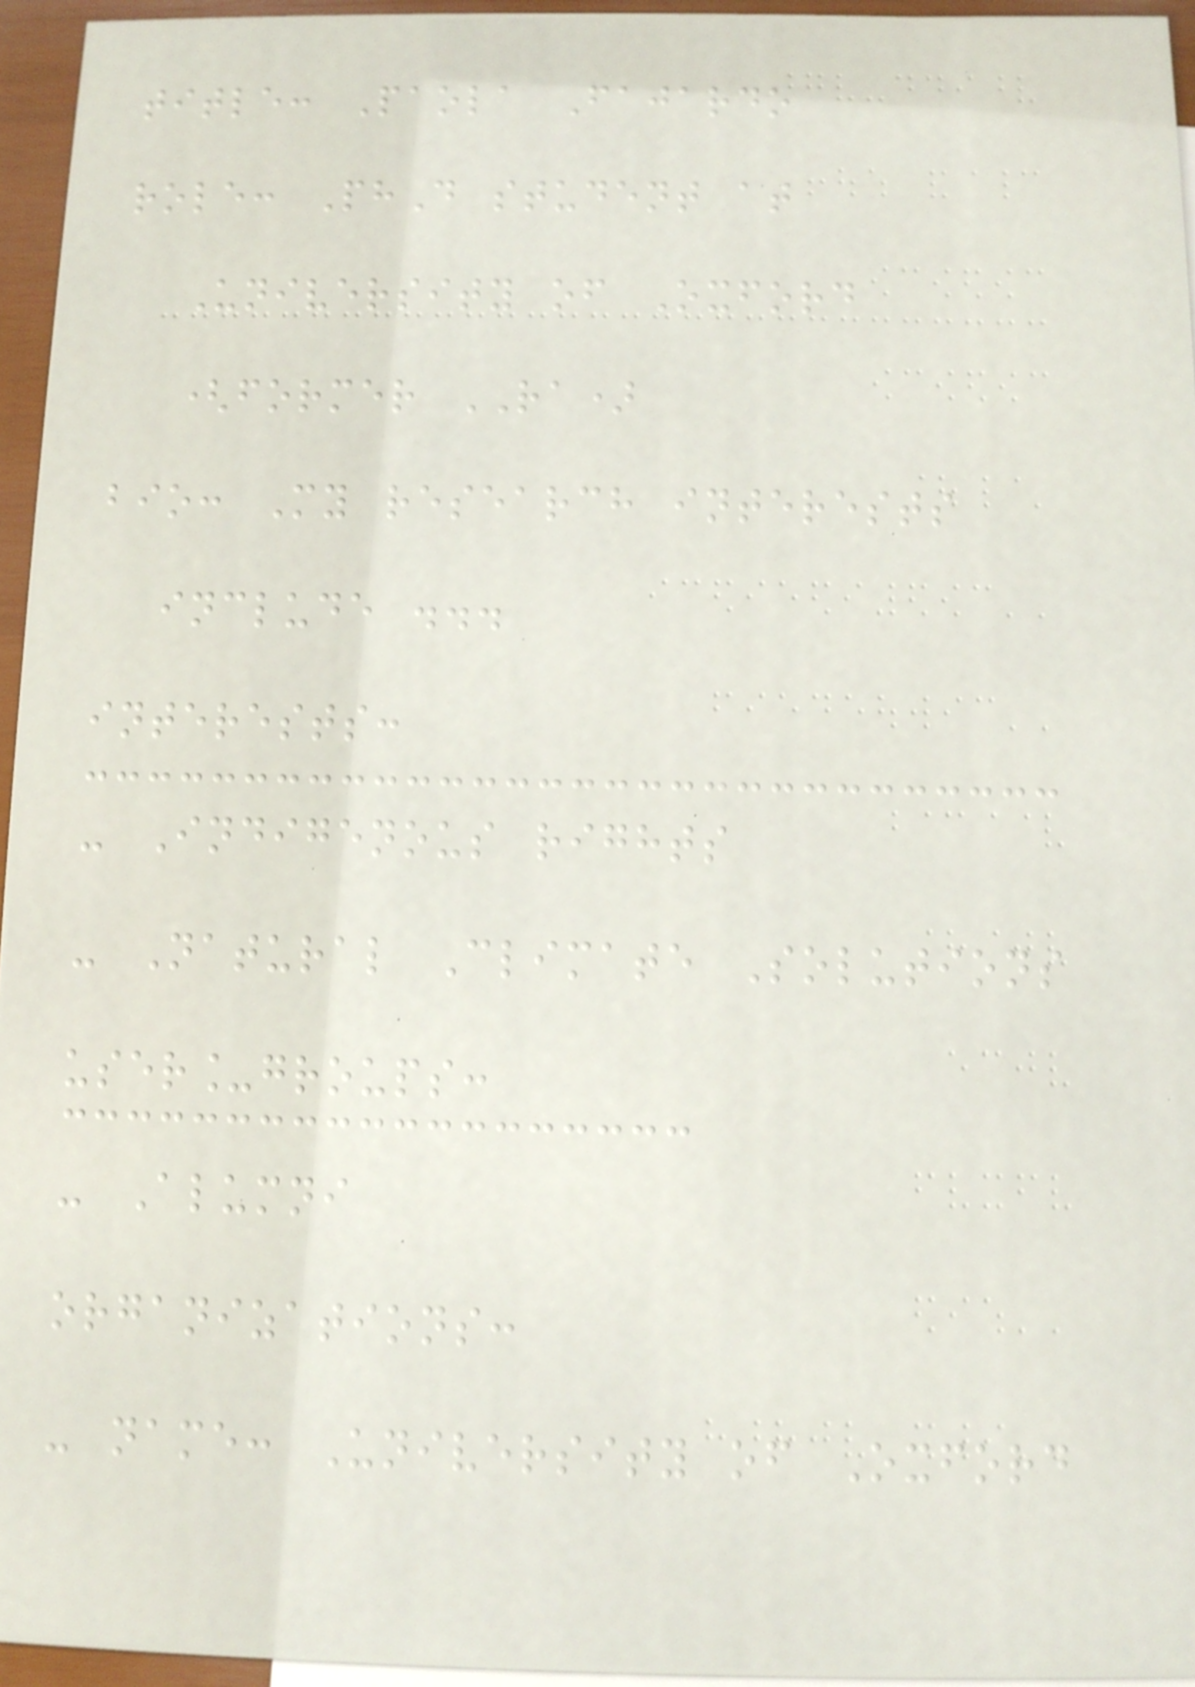title: Paola Fajardo
role: PhD student at
University of Oxford
(former RA)
bio: My research interests
include ...
interests:
- Indigenous rights
- Natural Climate Solutions
user_groups:
- Alumni
organizations:
- name: University of Oxford
